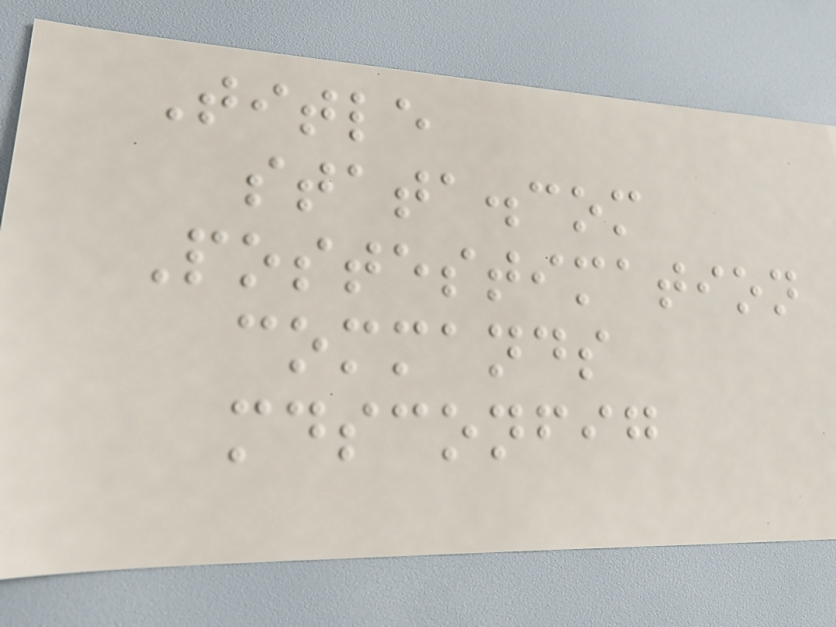Title
stata.com
Postestimation
commands
mdsconfig
